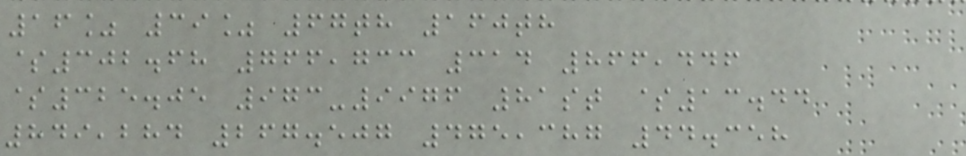16% 39% 67th 160th
$302.68 766,733 314 866,446
$325.05 973-9976 81st $13.44
849,284 267.507 475,387 44.358
